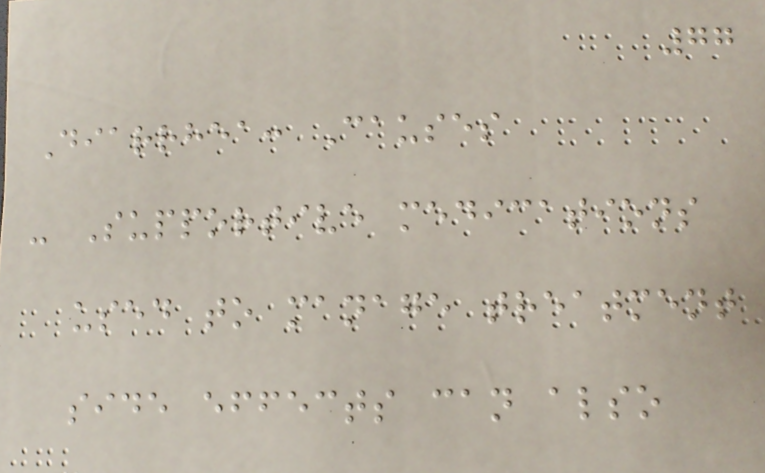77
Diarrhea: Causes
- Supportive medications
used to manage treatment
side effects can also
